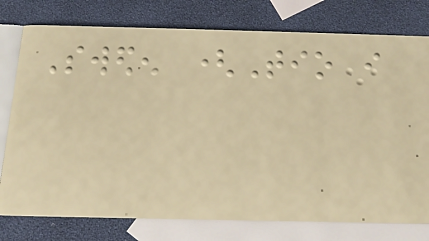Sweden (Tio i
